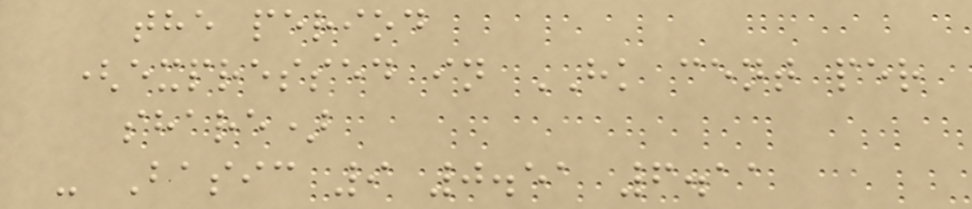the period
(expressed in HK cent per
share)
- Basic 9 0.51 6.11
